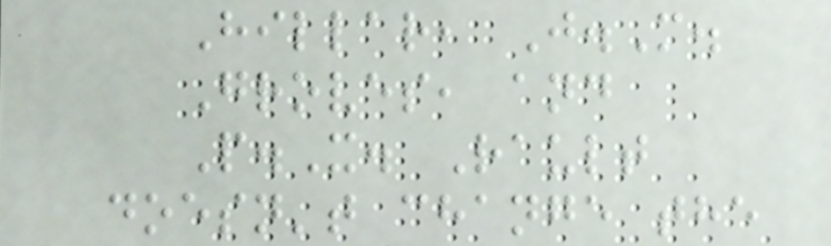Hillar, J.M.
Groves, and
P.X. Rault
doesn't change the
